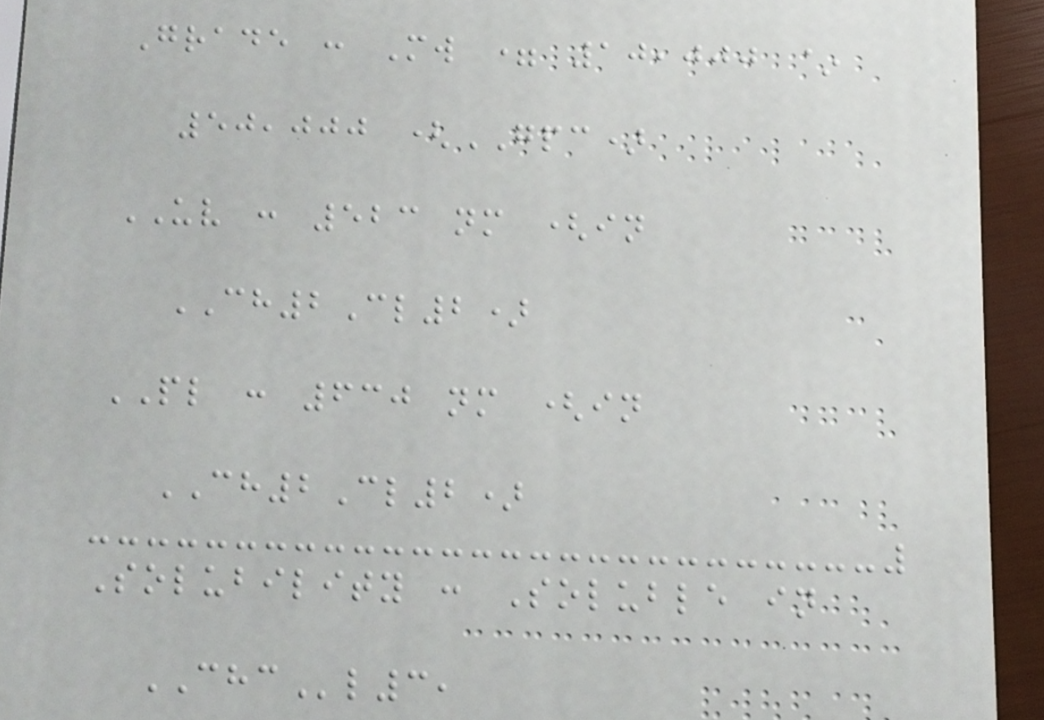Grade : Mw = 10,000 ~
50,000 (GPC)
UV : 523 nm (in
CH2Cl2)
PL : 630 nm (in
CH2Cl2)
Solubility : Soluble in
CHCl3,
